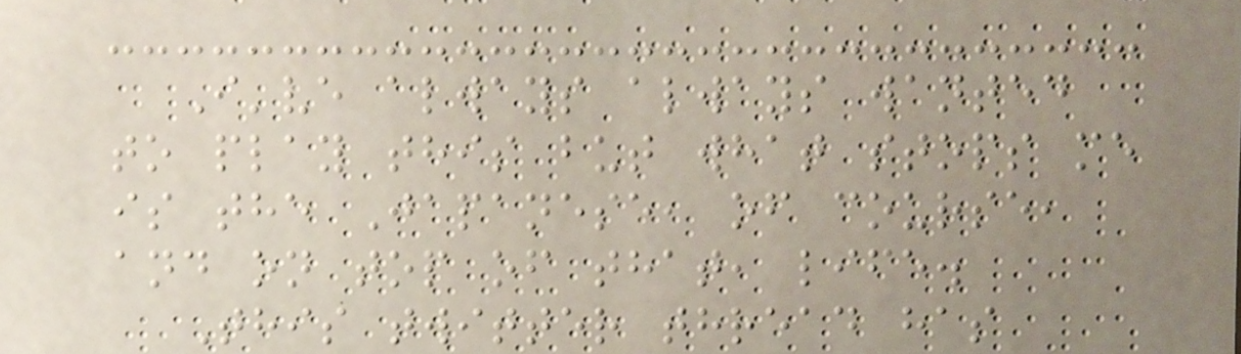I've always always wanted
to play this but what stops me
is the Japanese, of course,
and on top of that, life.
This twitter thread has
